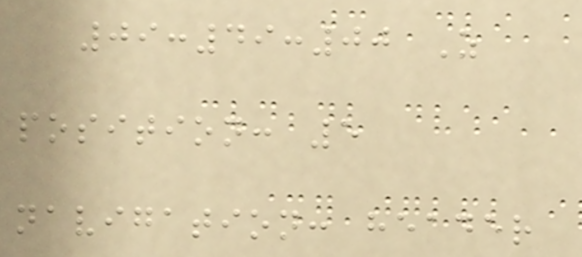09:49:00 Z
position: 5
navigation: header
